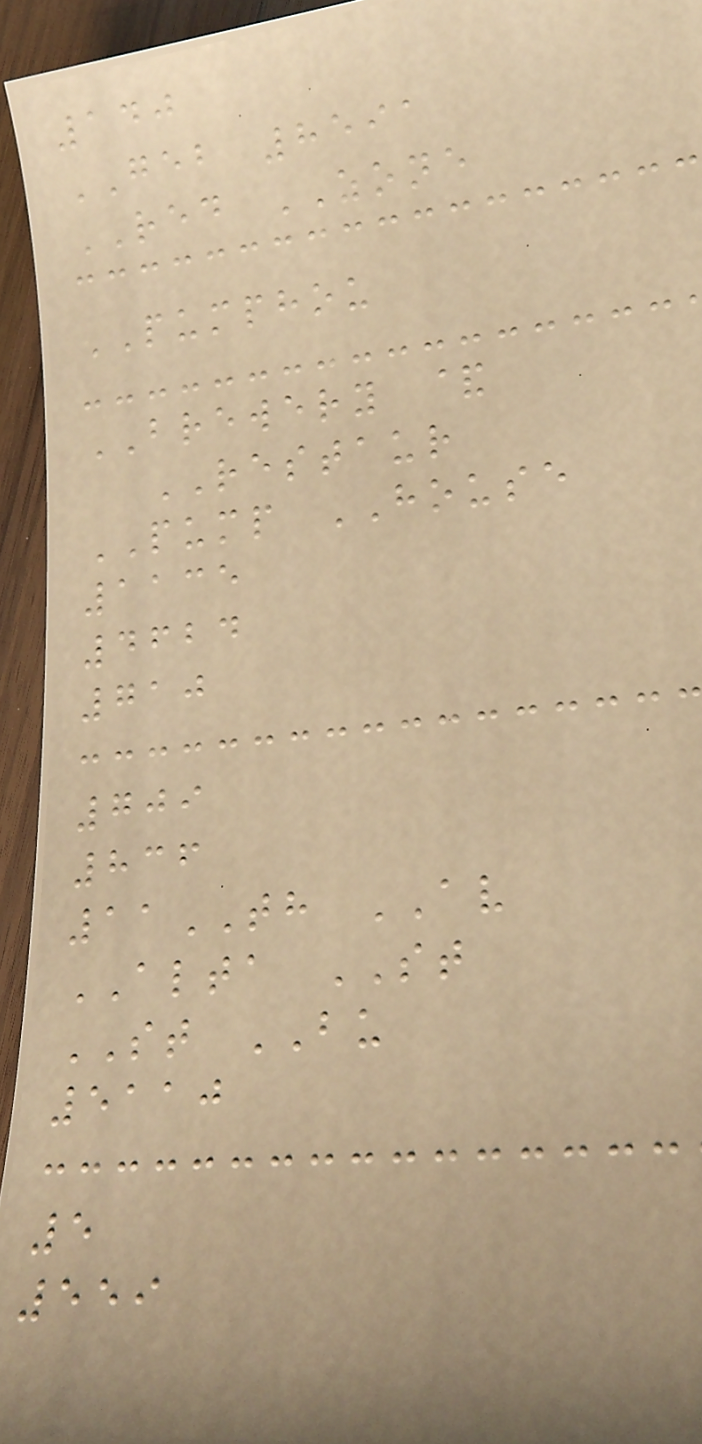140
GEB 8591
RED ZONE
PUMPHOU
BREWERY &
RESTAUR
PUMP HOUSE
1135
4624
710
709
836
11TH AV
ALTA ST
ST BU
5110
5
559
